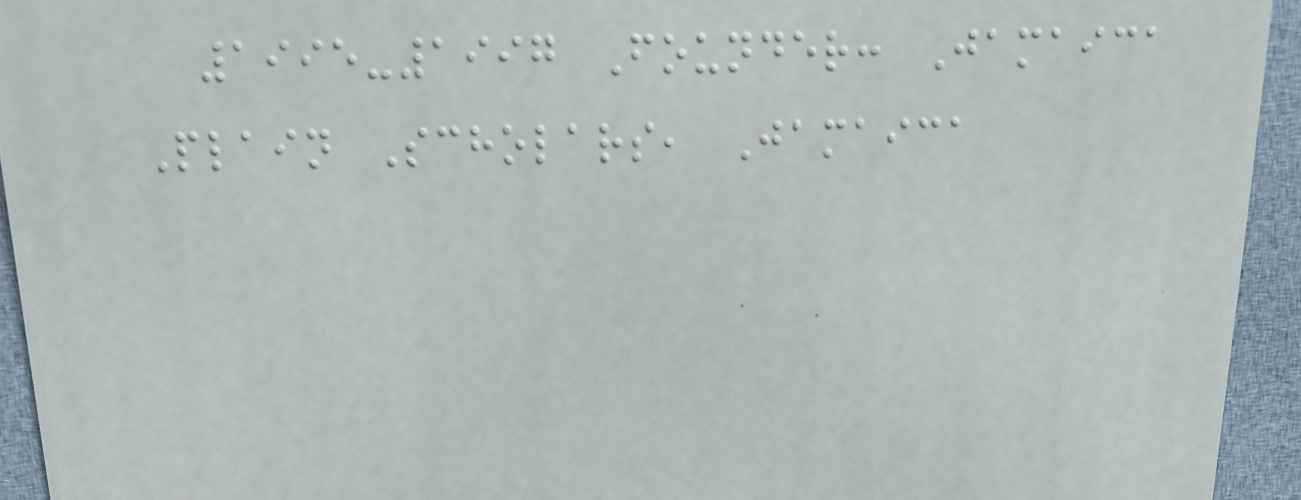1995-1997 Founder: Jamaica
Plain Scholars, Jamaica
